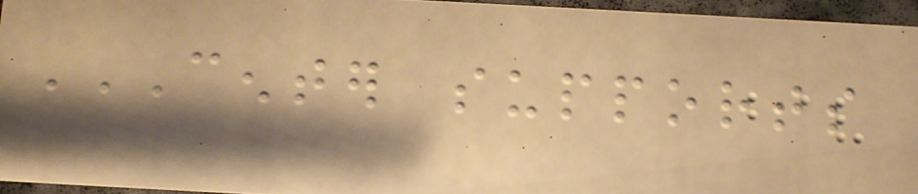CENTER SUPPORTS
